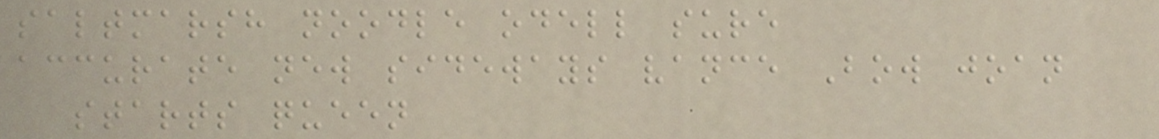saltmarsh noodle odell sure
accurate new sideways vance Bow joan
starts queen
